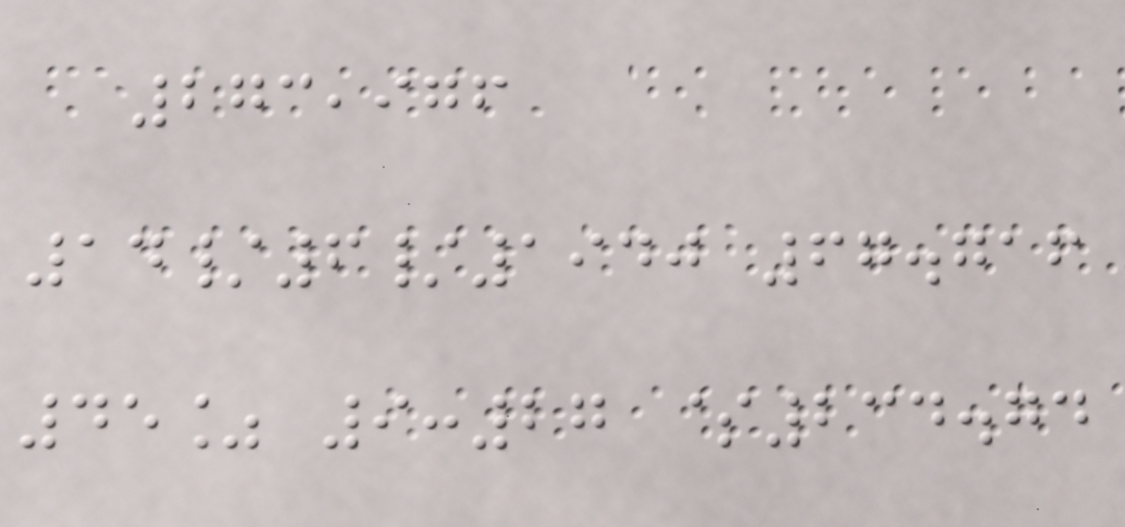273,976
14/6/1940 67.716
45% 9:27 $234.74
